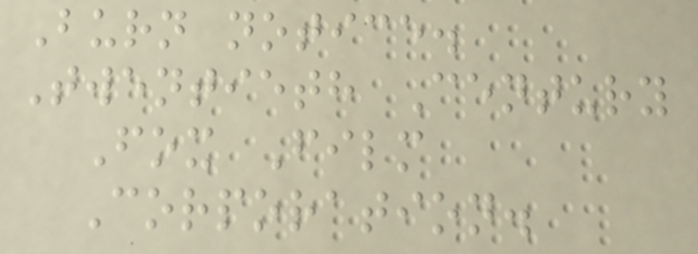Burn notice.
Twentieth Century
Fox Film
Corporation.
